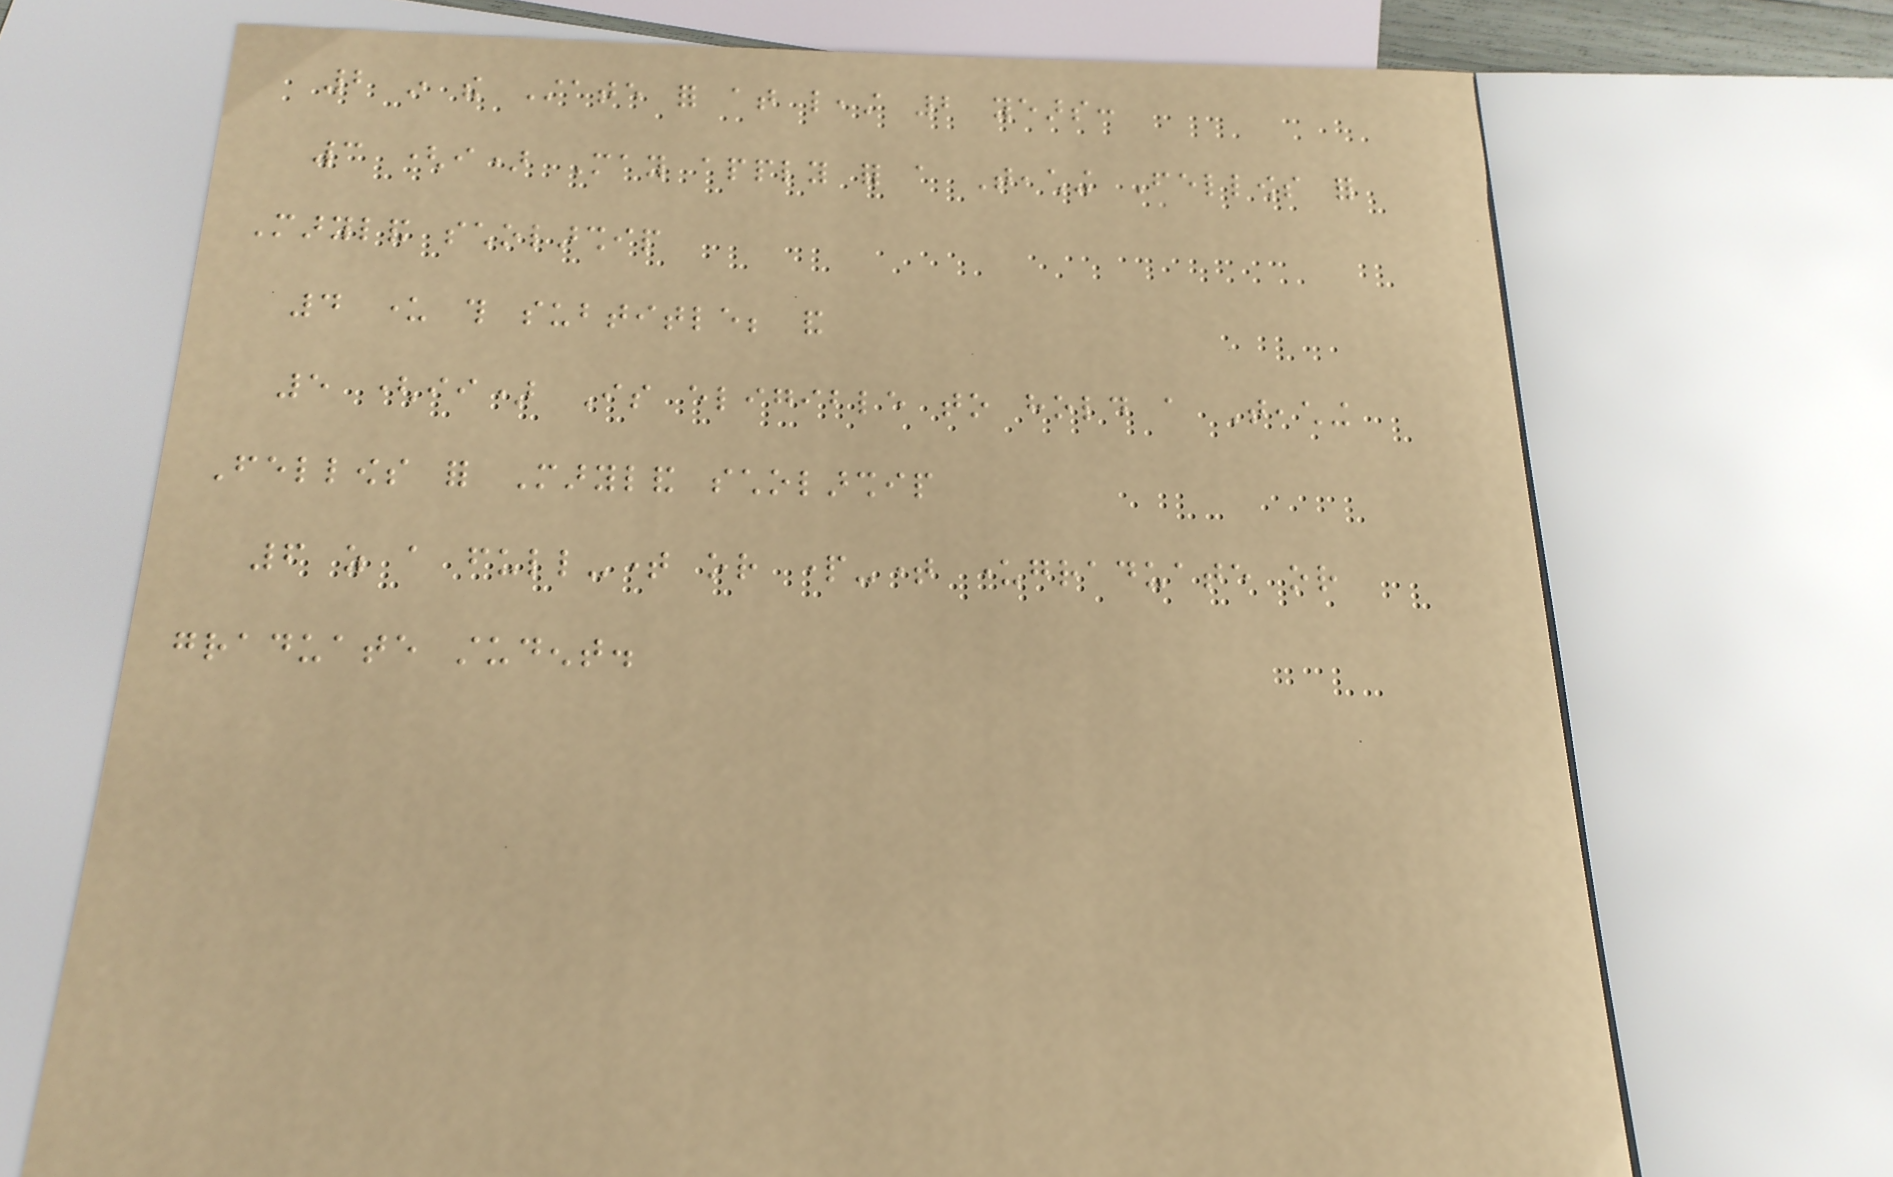2 in the State for at least 2 years:
3 (i) May apply for a Teaching Fellows for
Maryland scholarship
4 under this subtitle; and
5 (ii) Is eligible to hold a Teaching
Fellows for Maryland scholarship
6 as a full-time or part-time undergraduate or
graduate student.
